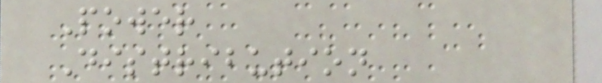Power
Distribution
